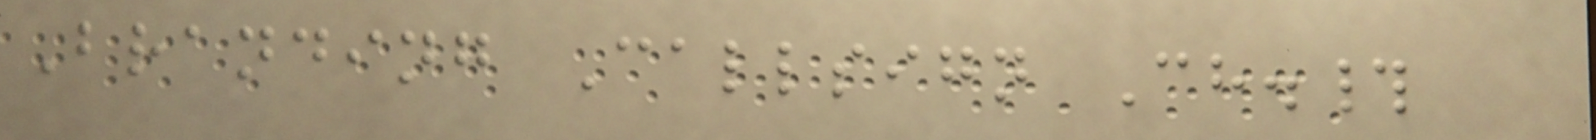Branding Callsign Ch.#
